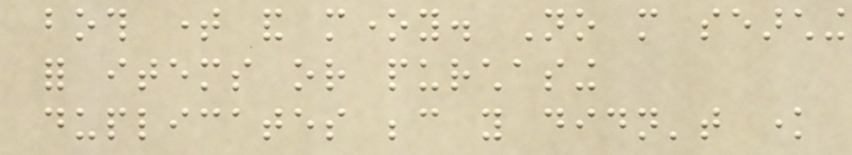both time and money. No more searching
for items or purchasing
duplicates because you didn't know
